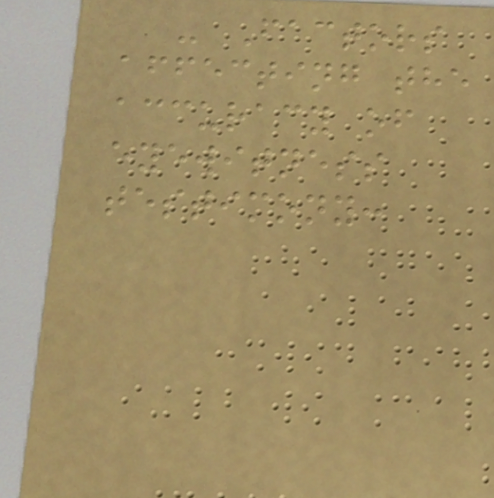- Factors
affecting the
accuracy of
eyewitness
testimony:
